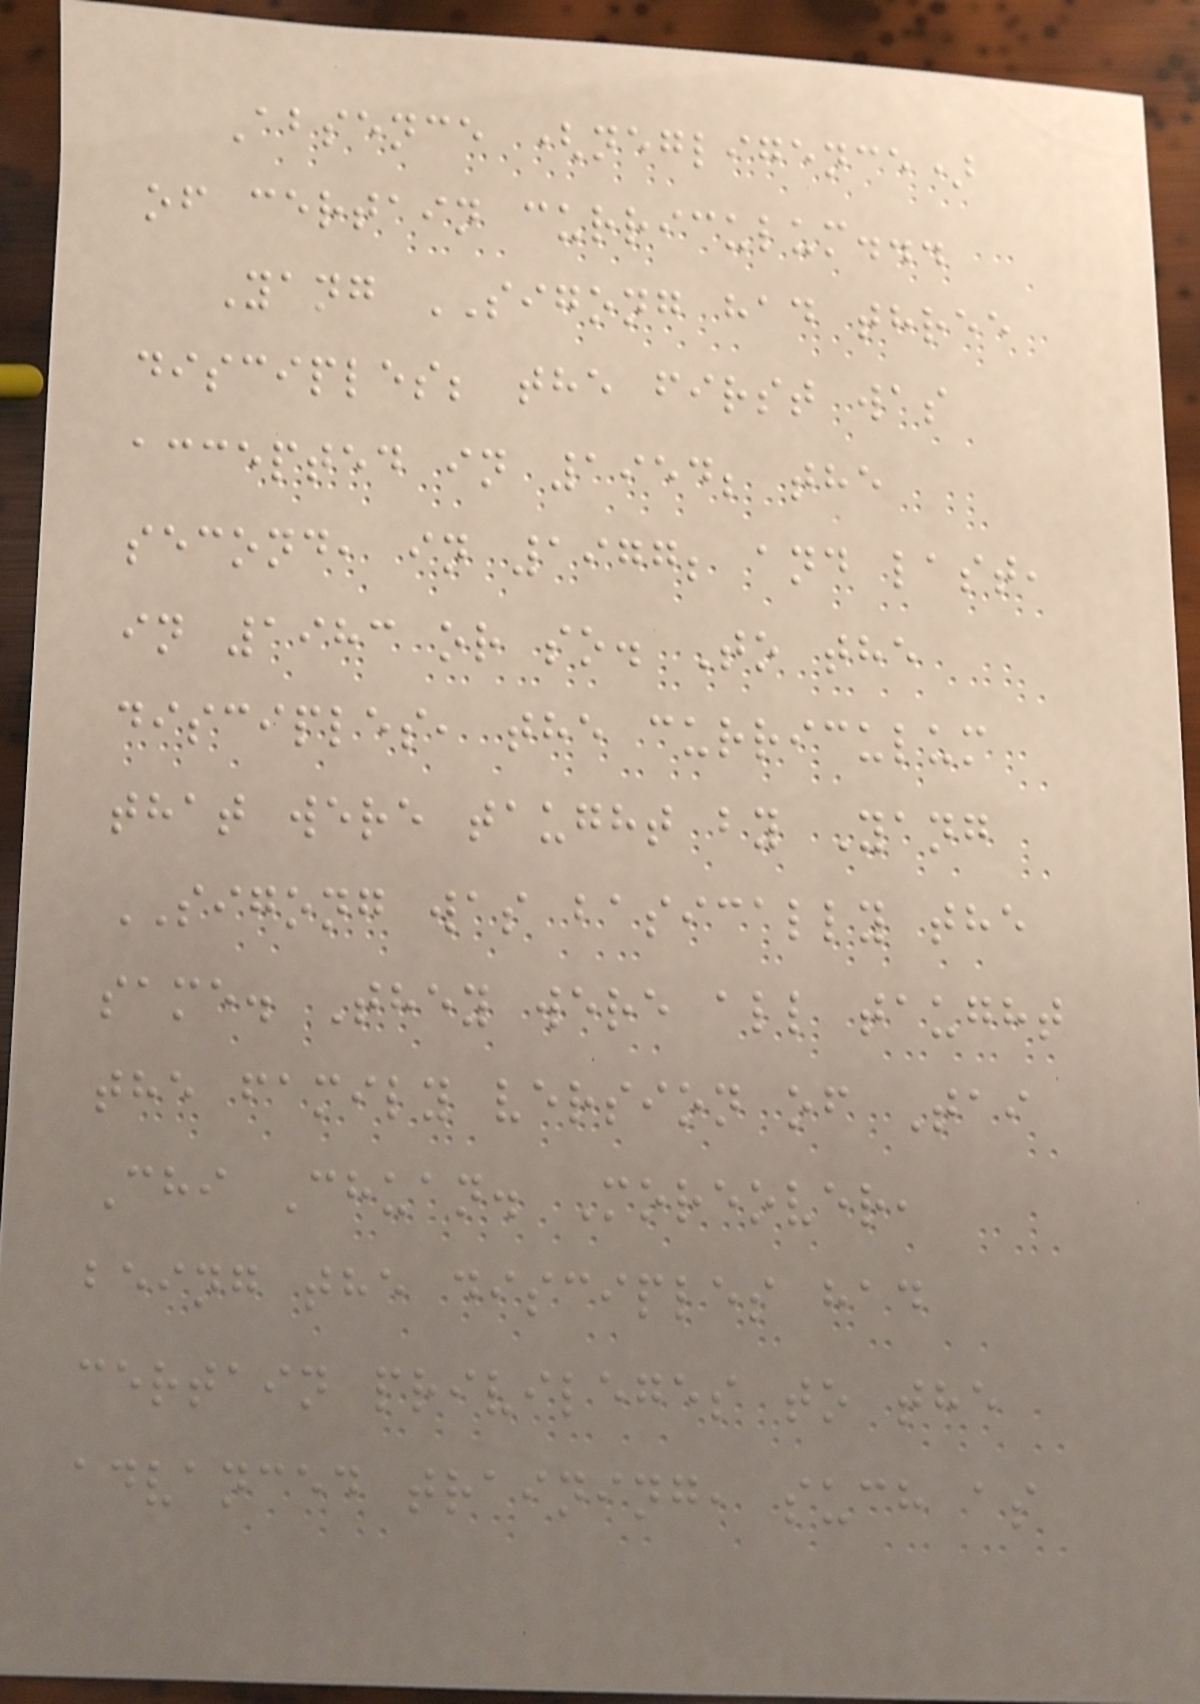Absence (negligence)
of certain curriculum...
Yang SIGONG had three
disciples; the first was
accepted in 1954; the
second, in 1977; and last,
in 1983 or so. To the
disciples, the curriculum
that were taught by Yang
SIGONG was basically the
same. They were all taught
the family version of Tai
Chi Chuan. Moreover,
being the disciples had
certain privileges to the
advanced training, such as
